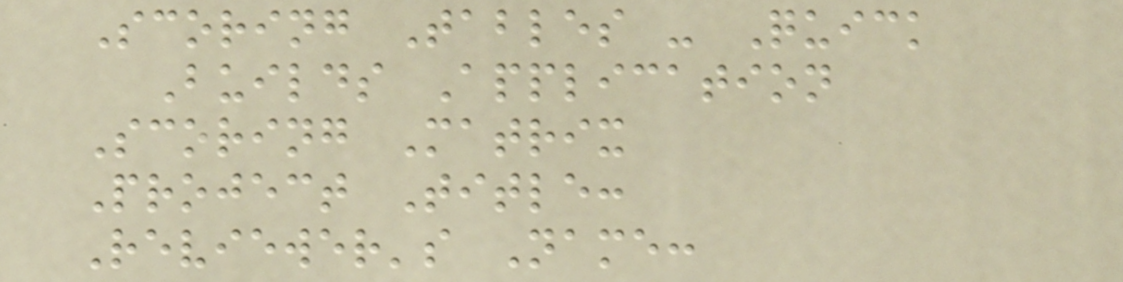Scoring Tables - Quick
Builds Application
Scoring Matrix
Project Title:
Reviewer's Name:
